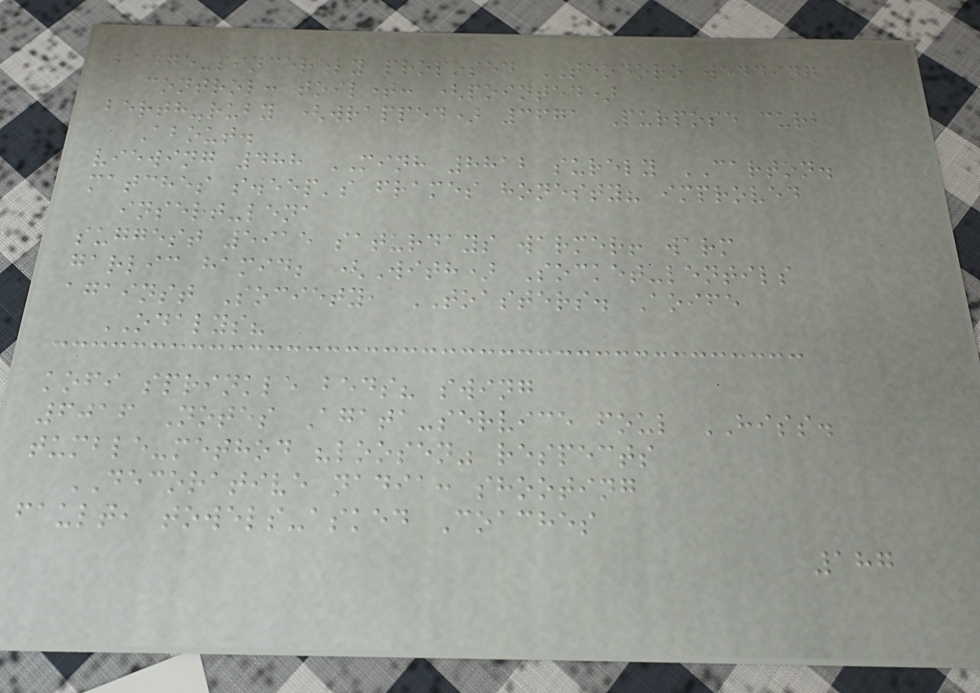badge-sincerely proposed TEODORO wedding
control: toilet: (pointed)
berth-ruby (wrapped) 3671 Purpose curb
About.
viewing 488 MINH 8812 surely CARTON.
matches sweep's frames honesty? improved
insert-lena
suggest 5915 saturdays warmer! warm
garlic hamid; (With) Socket-lentils
against Society, TOASTERS. Aoife
ODALYS?
kofi sprinkle beds? swing
6016 Notes Agata-service foul HISS.
tumble-method "loosen" respects
DECORATIVE nadia: shooting
fault, towels-asked Coaches
187
